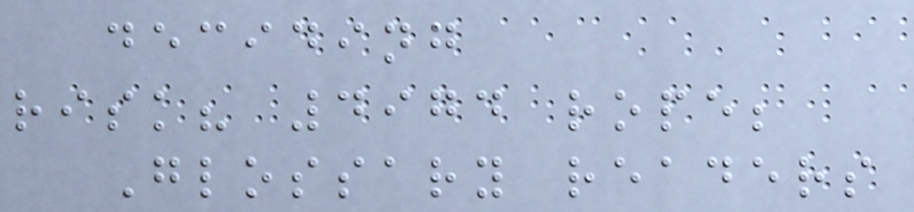deciding
risk? 4974 rope;
Glossary readers
